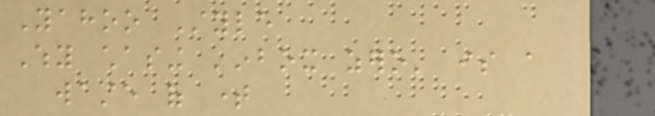Yahoo Style
Why chasing 'inbox zero' is a
waste of time
